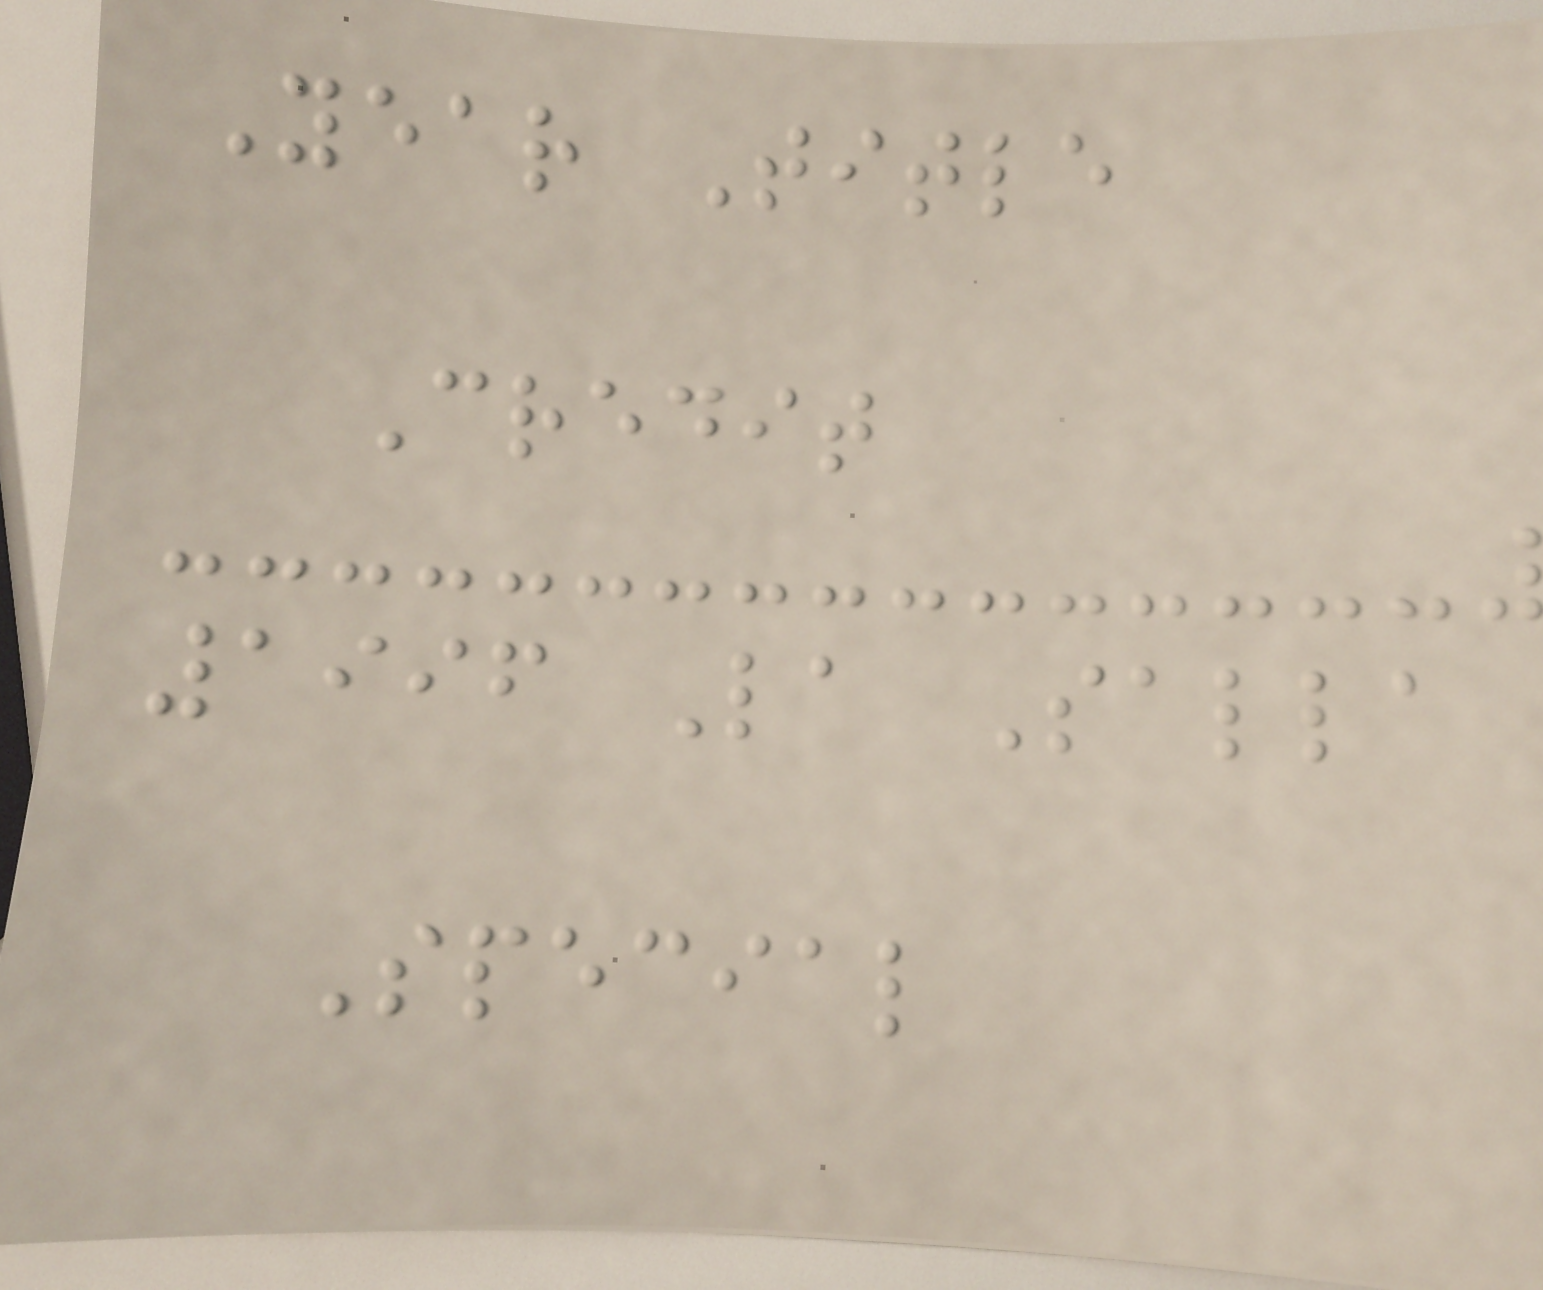Year Title
Credit
1996 La Salla
Special
